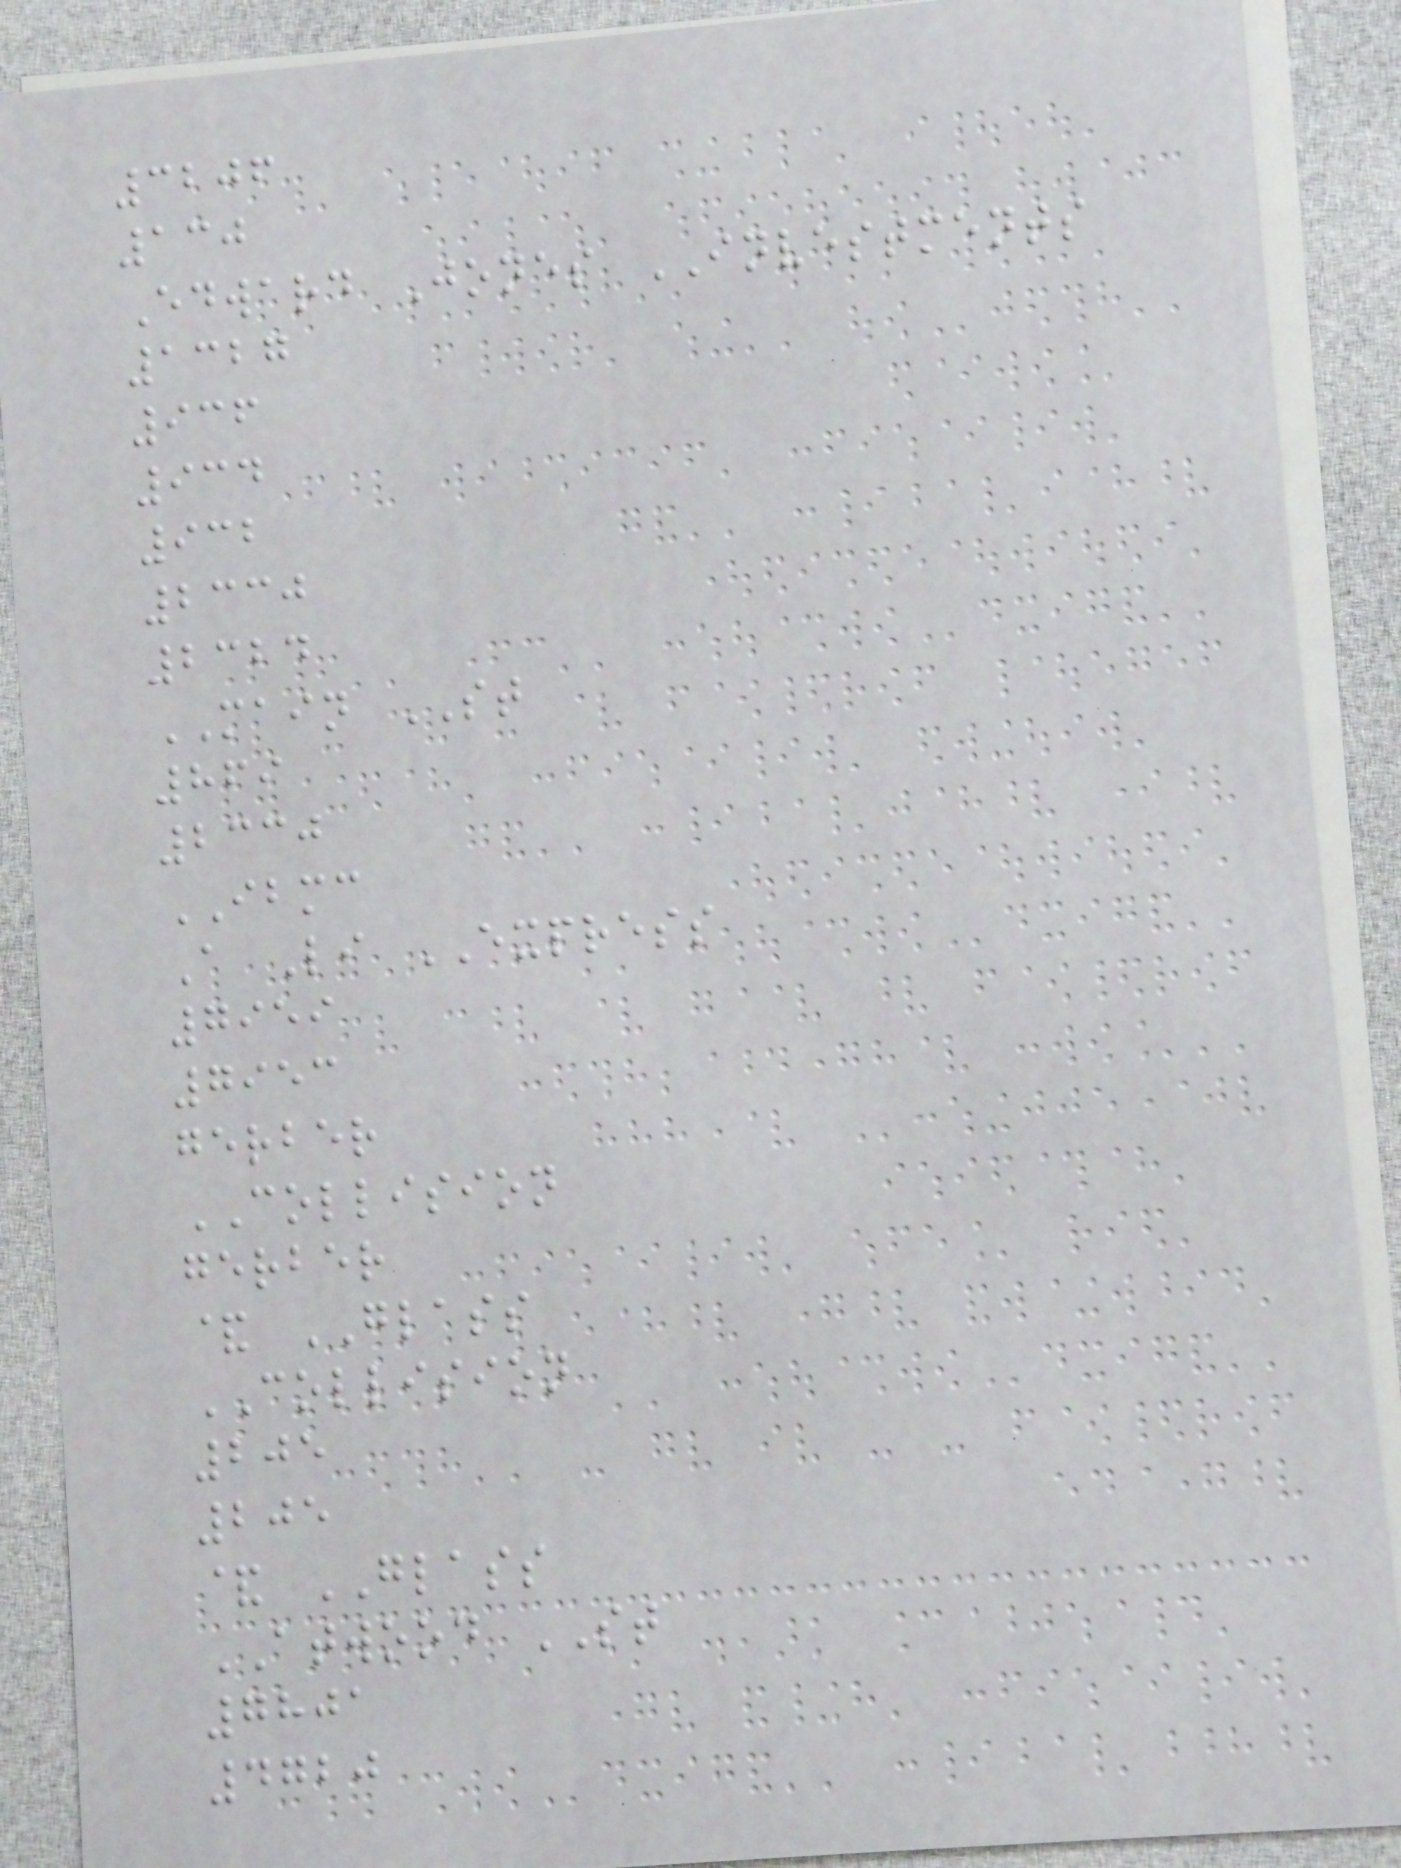3206
130
Edward Jones INVESTMENTS
1327
936
934
932
2330
2324
MAIN ST
869
2330
IBMC
A Li EXPRESS
7959
7953
gerber
COLLISION
gerber
& GLASS
COLLISION
205
205
& GLASS
ATWOOD ST
7801
4720
